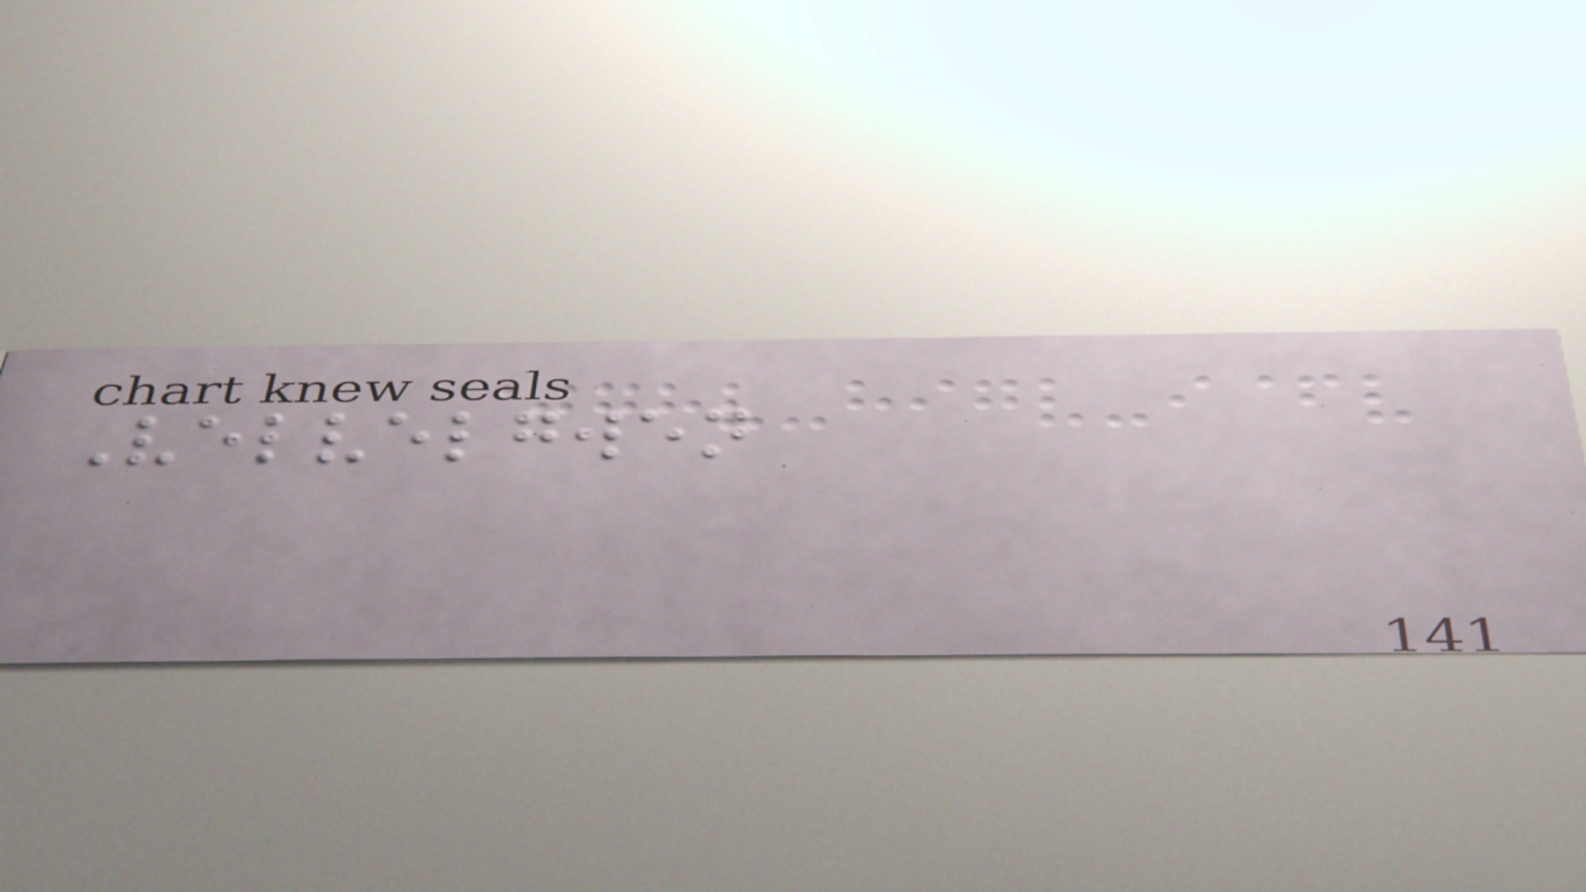Velvelgwen
